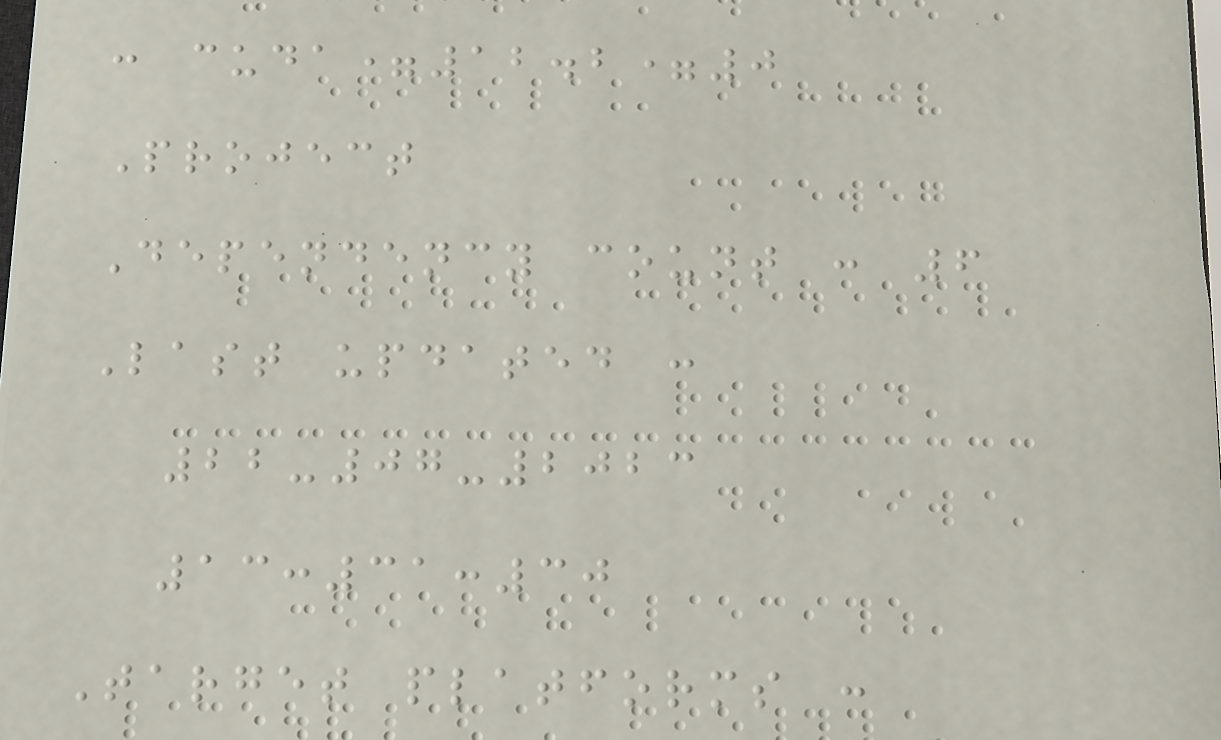: cuda=12.2=0
Project
Dependency count : 6
Last updated :
22-07-2023
13:31:30
Target platforms :
